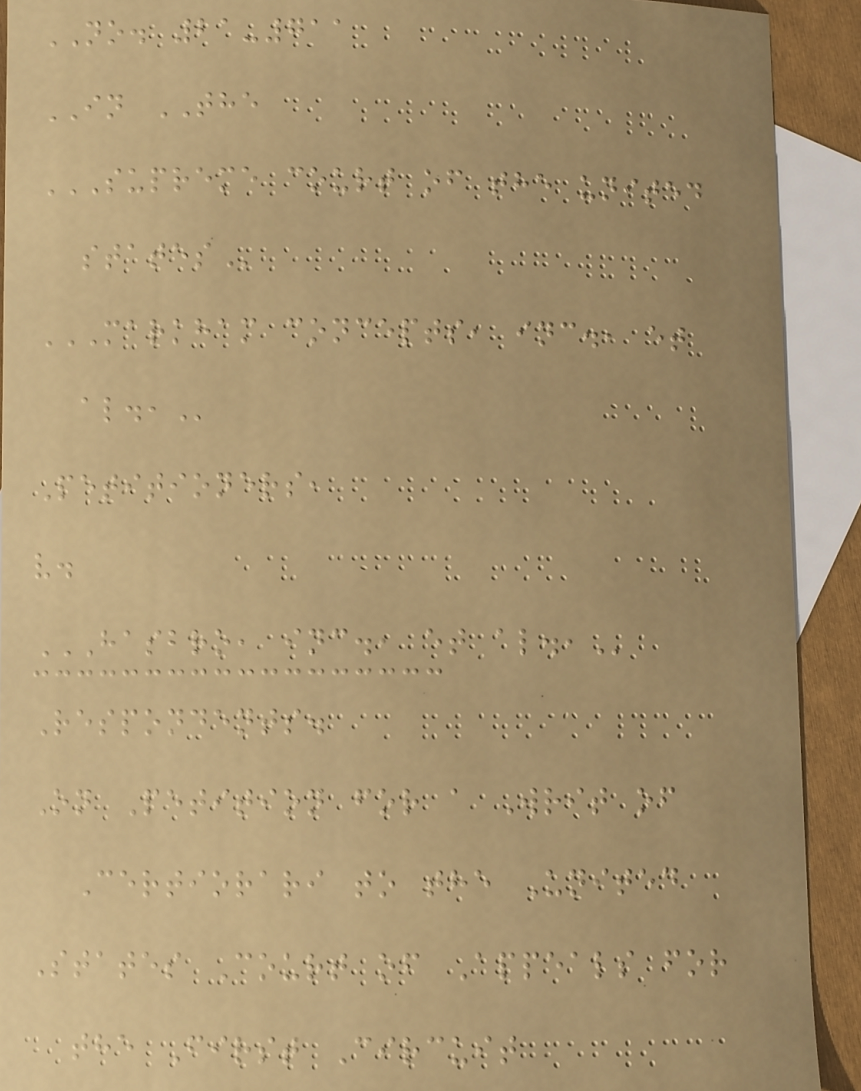NO. 21-711
IN THE
SUPREME COURT OF THE UNITED
STATES
MARKHAM CONCEPTS, INC., ET
AL.,
Petitioners,
v.
HASBRO, INC., ET AL.,
Respondents.
On Petition for a Writ of
Certiorari to the United
States Court of Appeals for
the First Circuit
